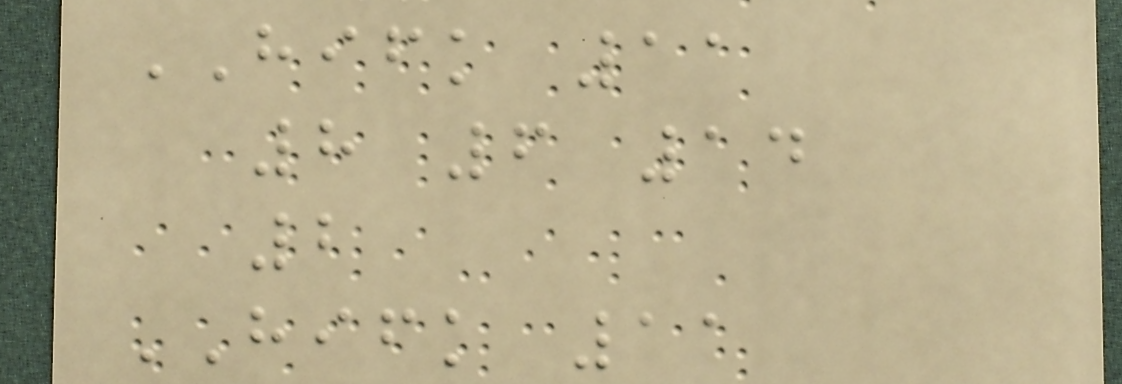HIFK 11
8 6 14
2
HIFK 11
